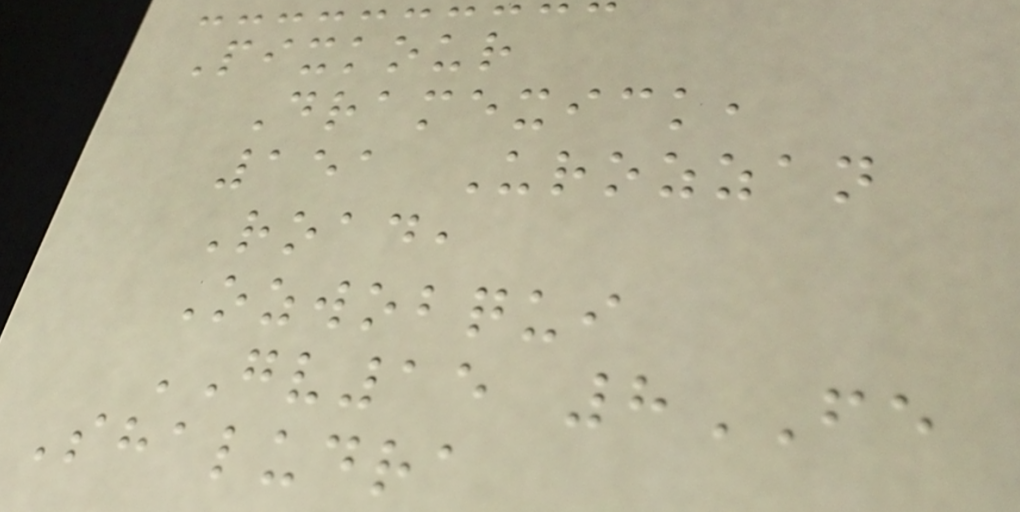Pixkour
Dramexick,
151 Urozzan
Road,
Ozwobqui
GV15 8FE
Shaludra
